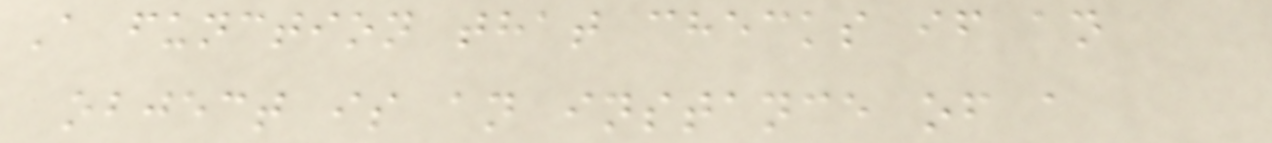A function that checks if an
object is an instance of a
